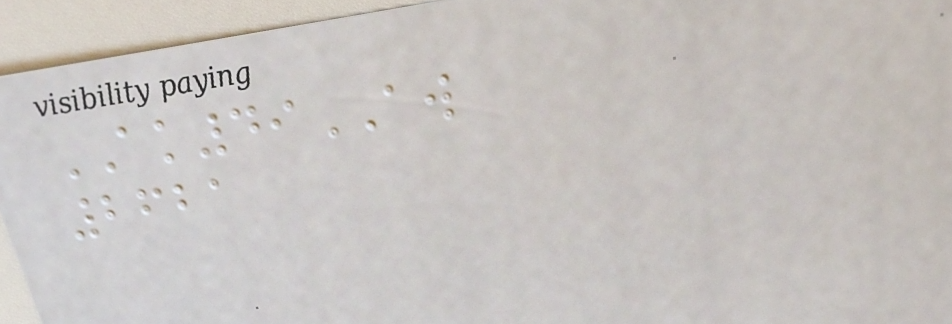AK49AW
2621
